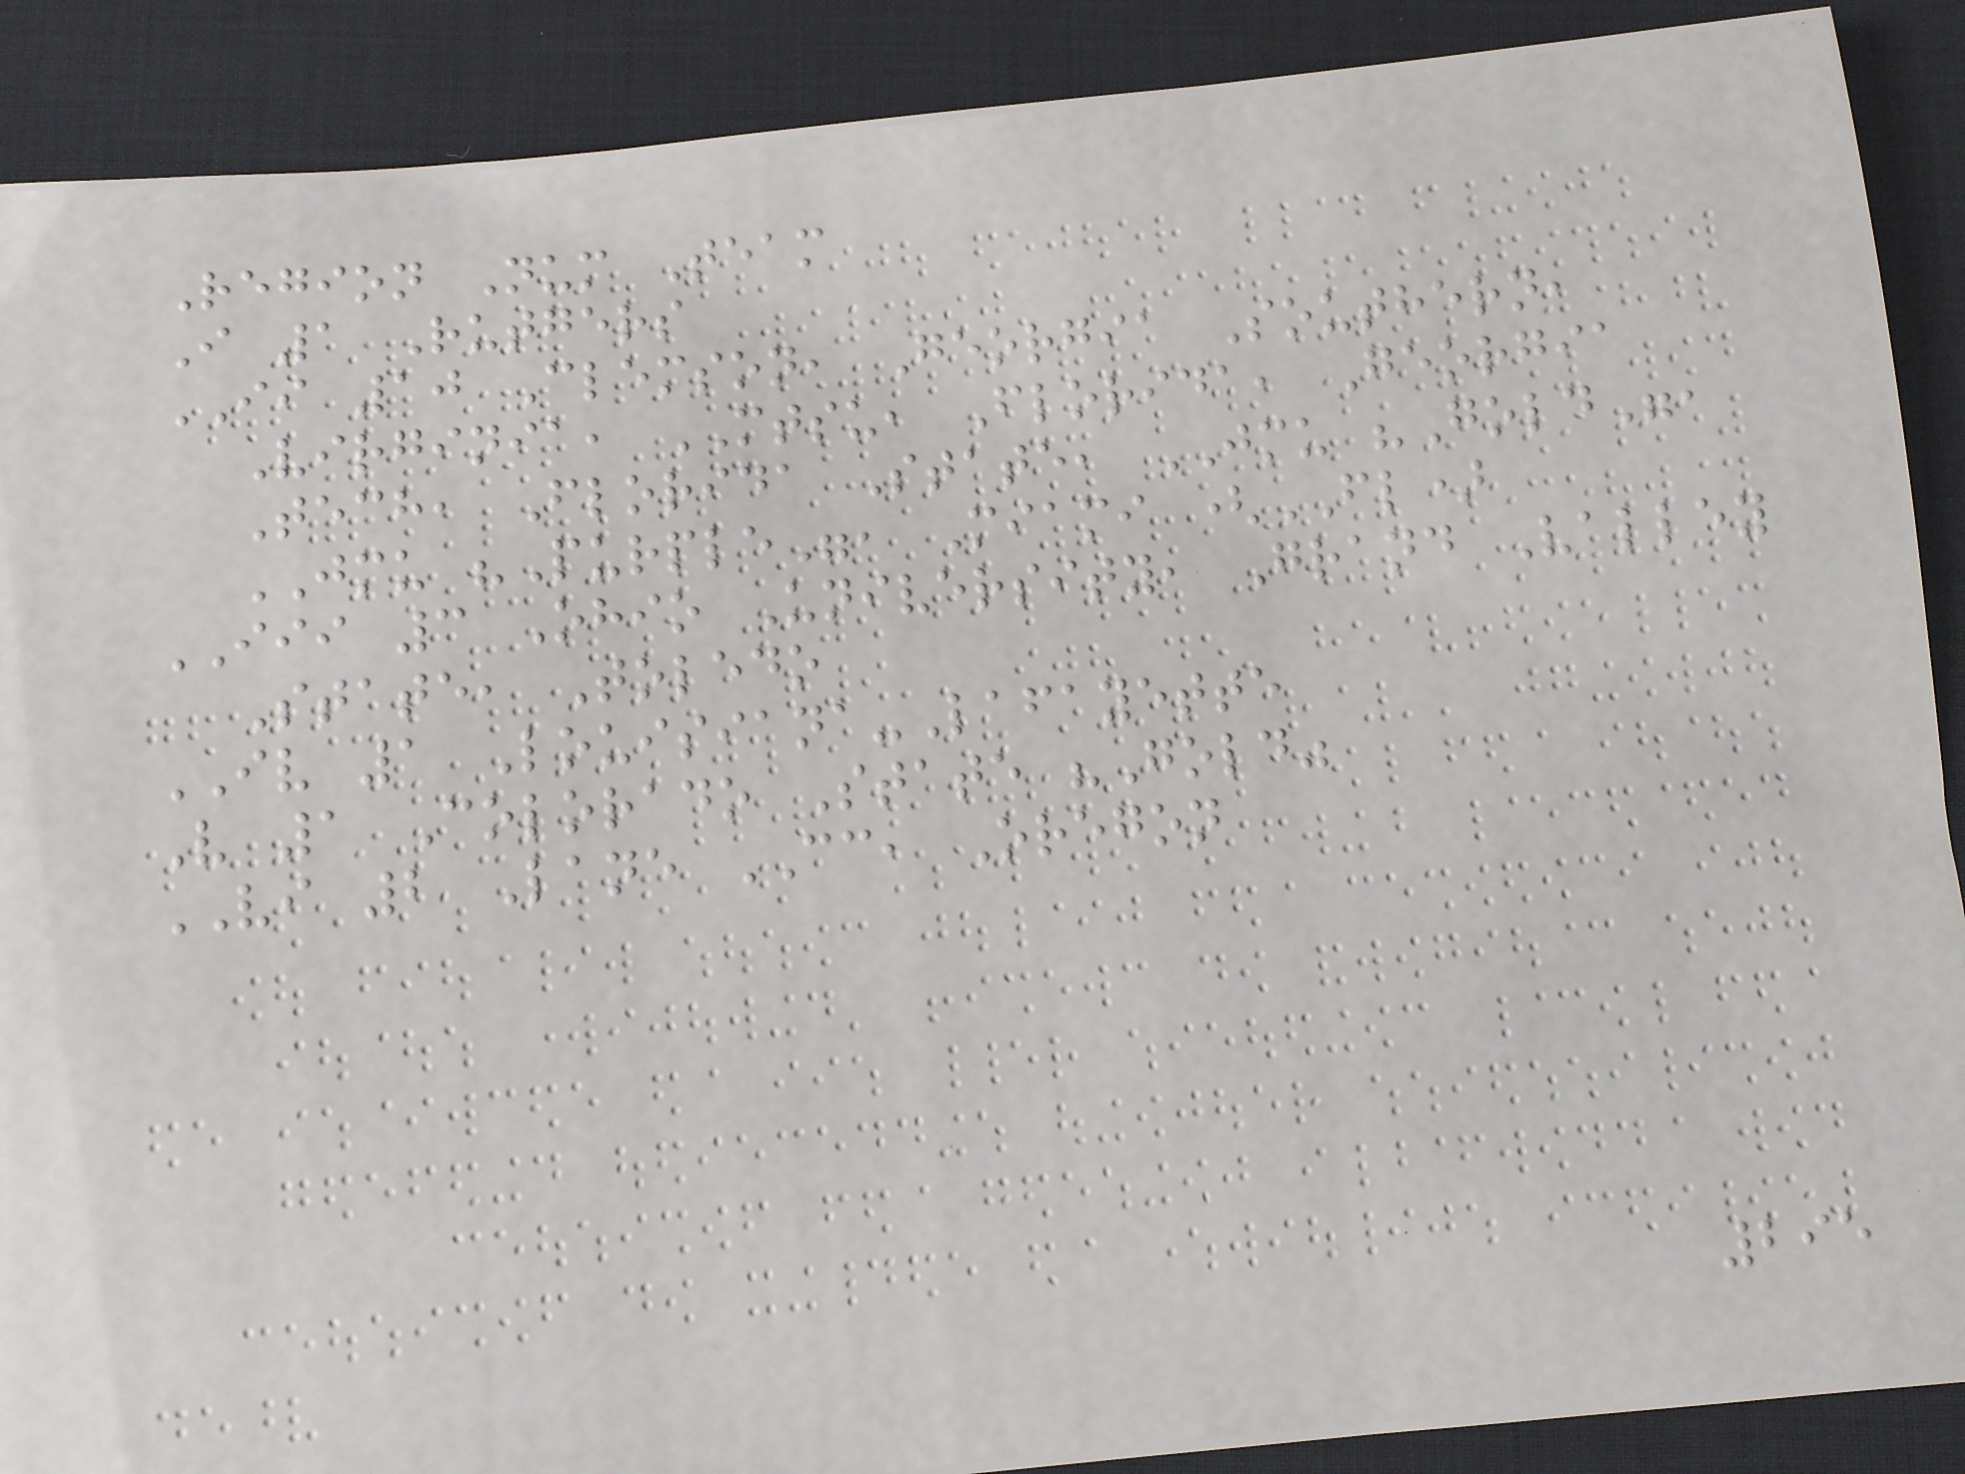Region Num Team
I 1 Rutgers
II 10 Clemson, Georgia Southern,
Virginia, MTSU, Florida, Georgia
Tech, Florida State, JMU "Gold",
JMU "Purple", Miami (FL)
III 3 Ohio University, Grand Valley
State, Toledo
IV 1 Louisiana-Lafayette
V 1 Colorado State "Gold"
VI 2 Lane CC, Oregon
295
